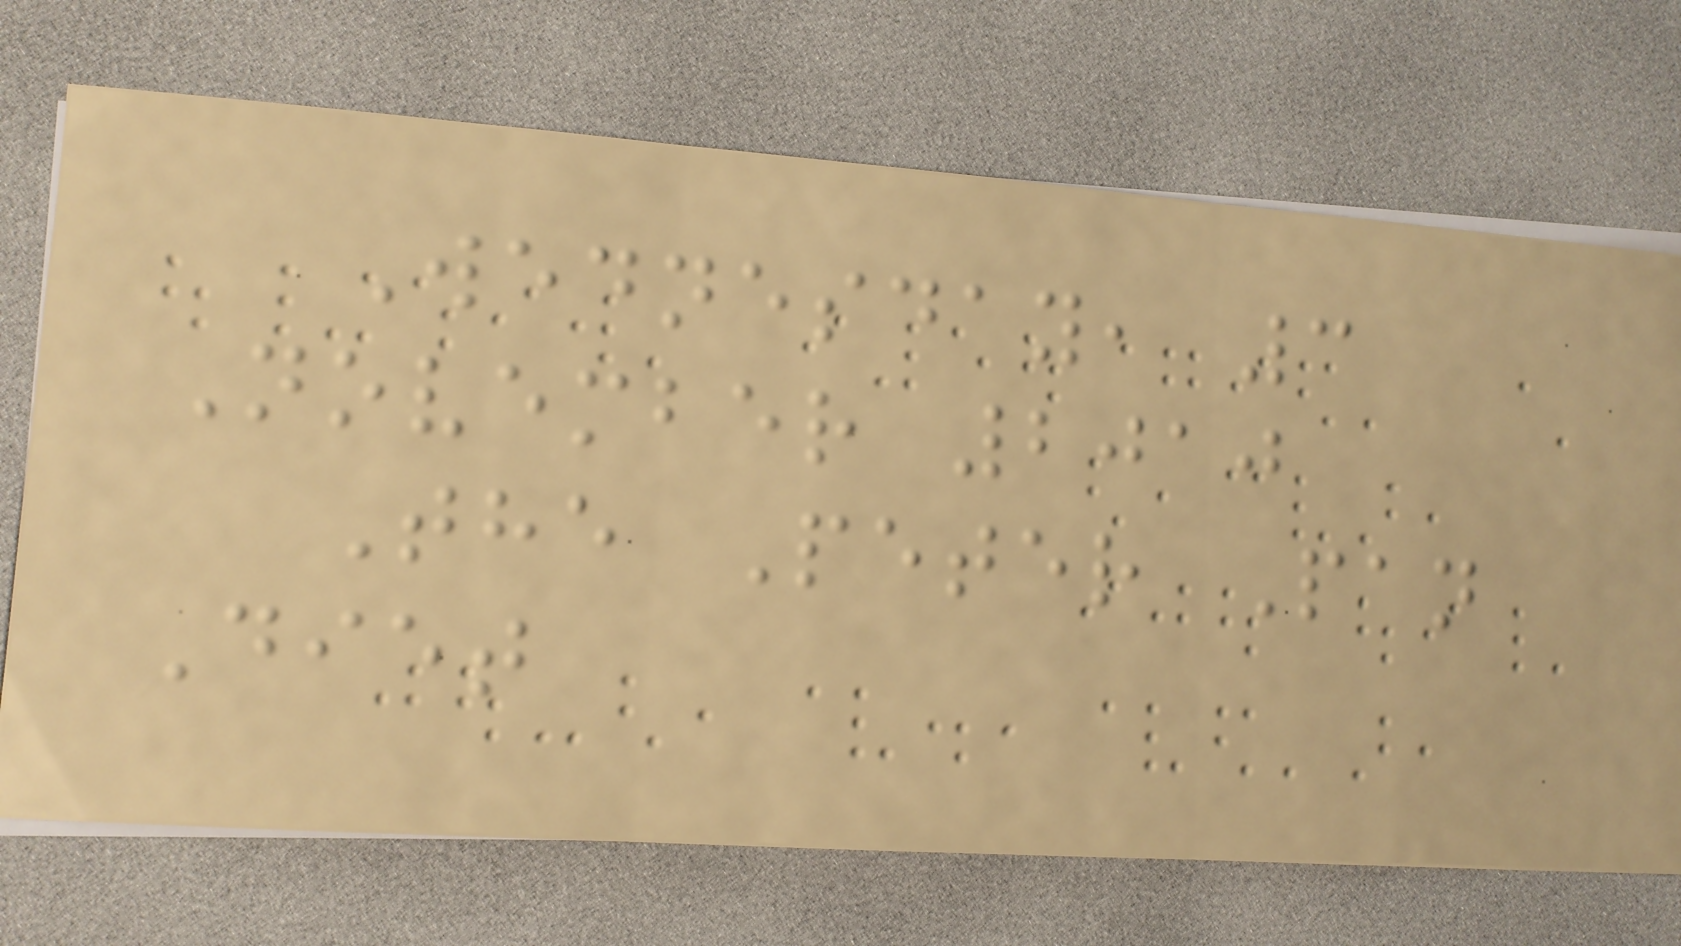Wednesday, 3
November 2010
The Peter Pan
Diet
